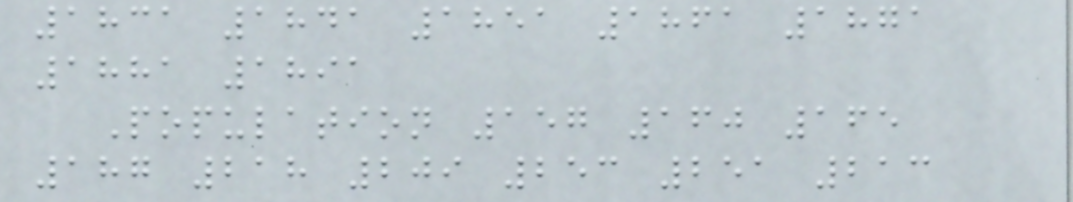1831 1841 1851 1861 1871
1881 1891
Population 157 160 165
187 218 209 253 251 213
